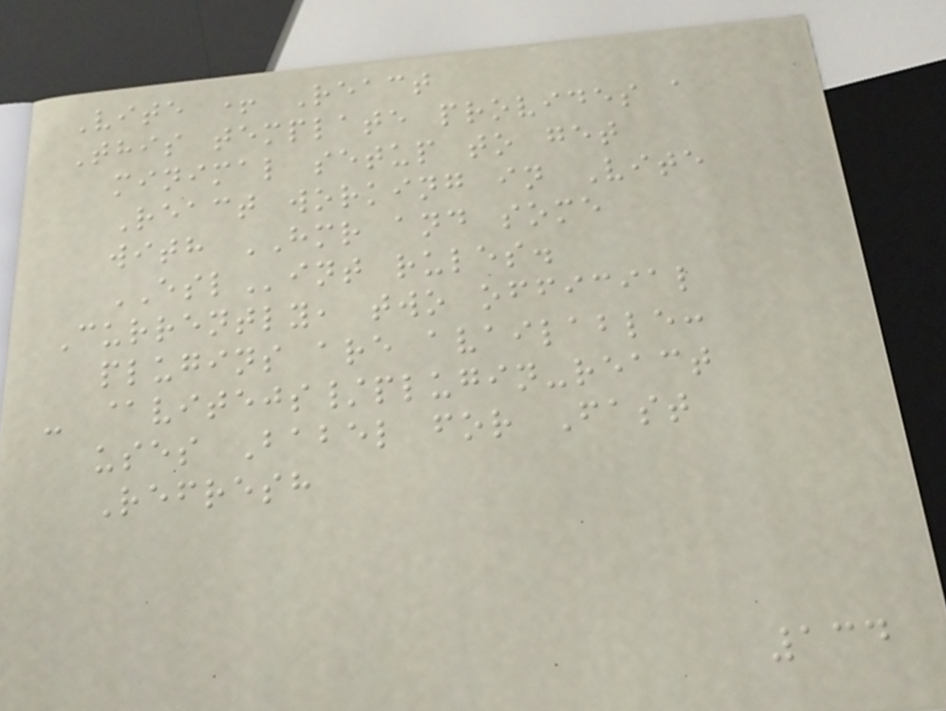Vite + React
This template provides a
minimal setup to get
React working in Vite
with HMR and some
ESLint rules.
Currently, two official
plugins are available:
- @vitejs/plugin-react
uses Babel for Fast
Refresh
134
